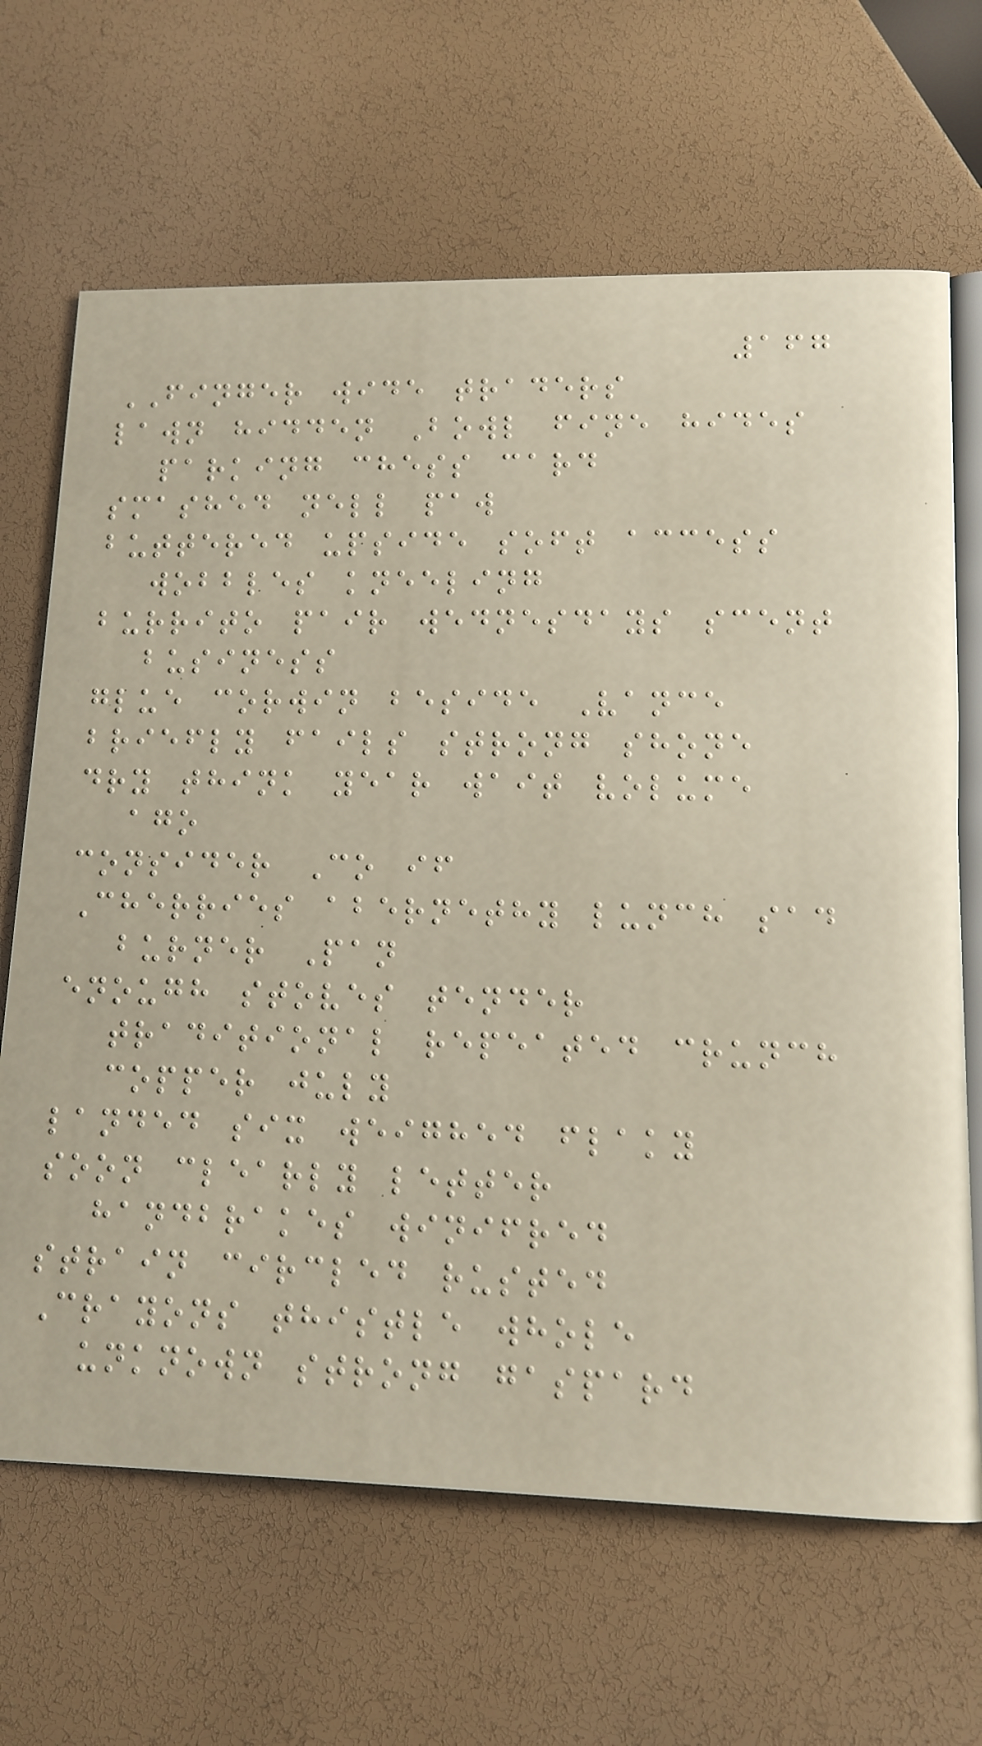167
FINGER wide traders
lawn hidden Bowl fine hides
parking chess card
smashed nell paw
buttered upside soft access
wobbles kneeling
burrito pair wednesdays scent
business
glue corwin beside Vance
briefly fails strong shone
dry think year wait volume
ago
consider Co if
Cherries abernethy lunch sad
burner Pan
enough stoves tender
traditional repeated crunch
copper july
landed six weighed flaky
soon clearly letter
handbrakes winifred
strain circled rusted
Crayons thistle whole
unknown strong gaspard
